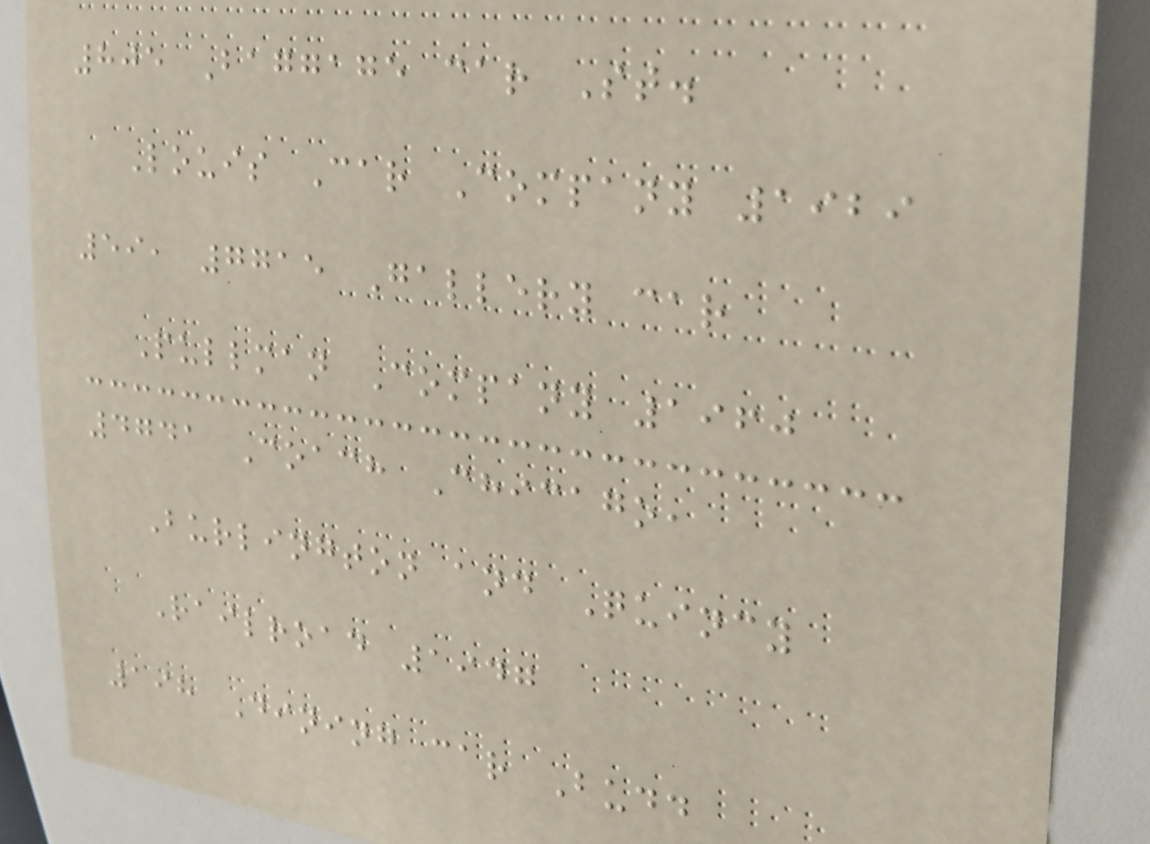805 Baggage car St.
Louis Car Company 1929
59, 7715 Gallery car
Pullman Company 1960
4741 Coach Chicago,
Burlington and Quincy
Railroad 1947
198 Dining car Budd
